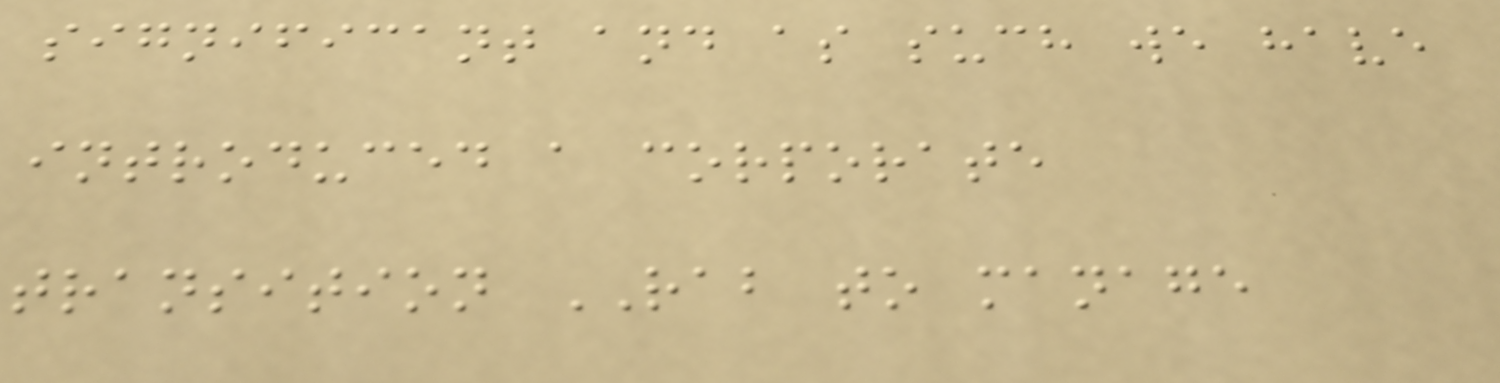significant and as such we have
introduced a corporate
transition RAB to manage
